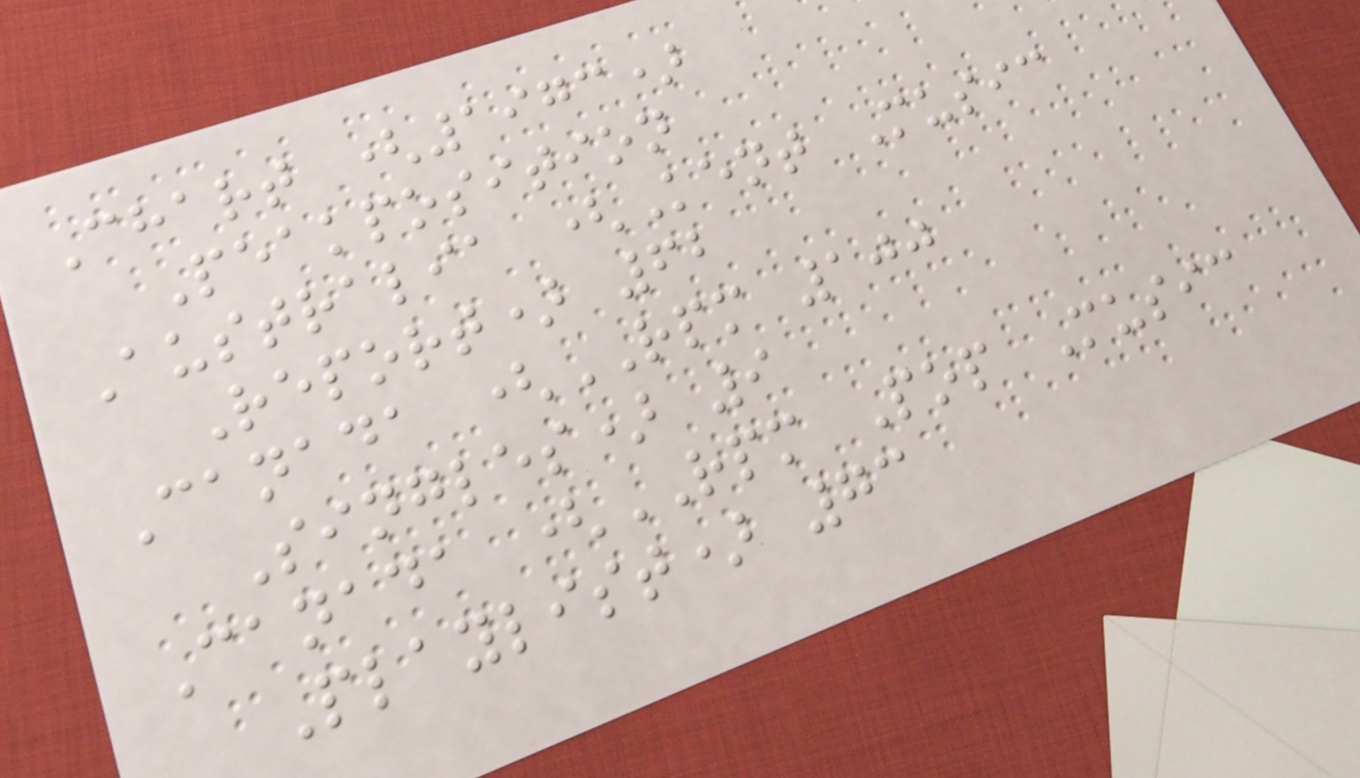Chart (1973)
Peakposition
Australia (Kent Music
Report) 62
Canada (RPM 100
Singles) 9
Canada (RPM Pop Music
Playlist) 73
